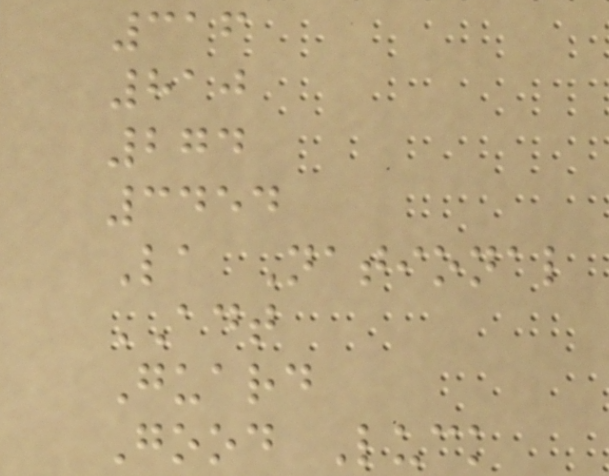316
810
274
3454
La National
ADT
Guard
Good Luck
